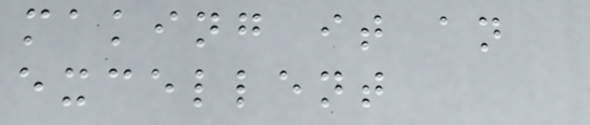making it an
excellent
